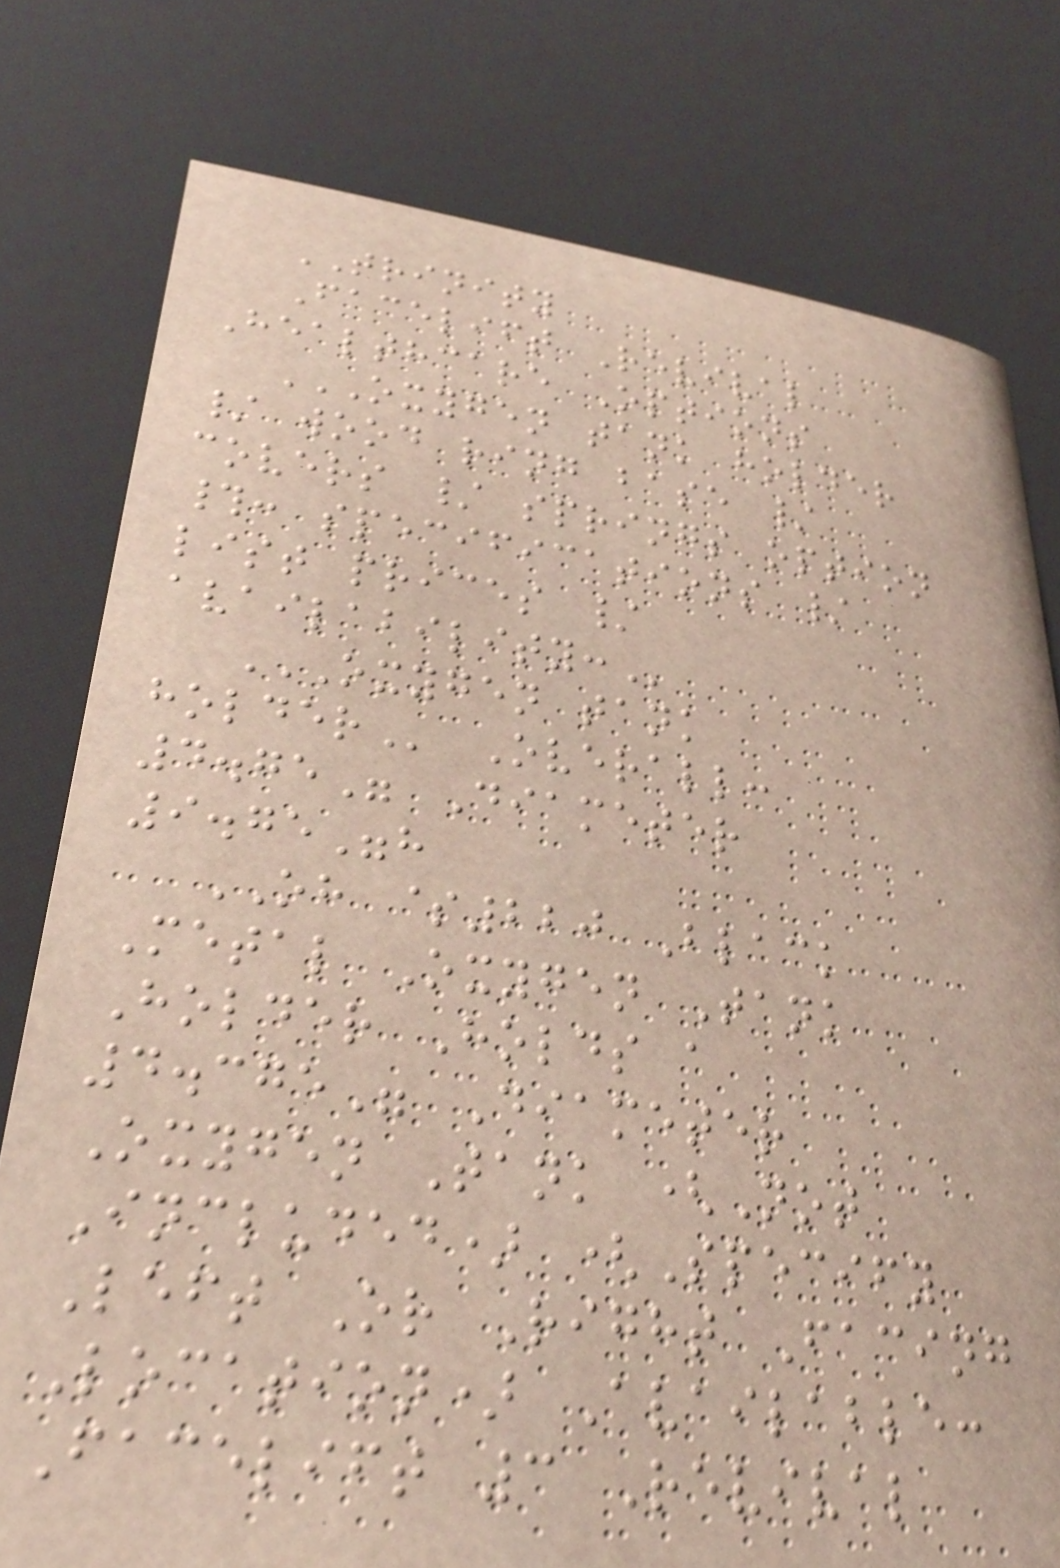TRINITY
Facelift Revival
Healthcare Options
OXYGEN TANK HOLDER
/ WOOD RING BASE /
COVERS / SPRINGS OPTION
#: SPECIFICATIONS /
LIST PRICES /
AVAILABILITY:
OXYGEN TANK
HOLDER Overall:
4.75" Diameter
9.75"h
OH $220 Black
Metal Oxygen Tank
Holder Holds a
4.375" Diameter
Oxygen Tank (Not
Included) (Specify
Left Or Right Facing
Location) Available:
Facelift 3 Revival
